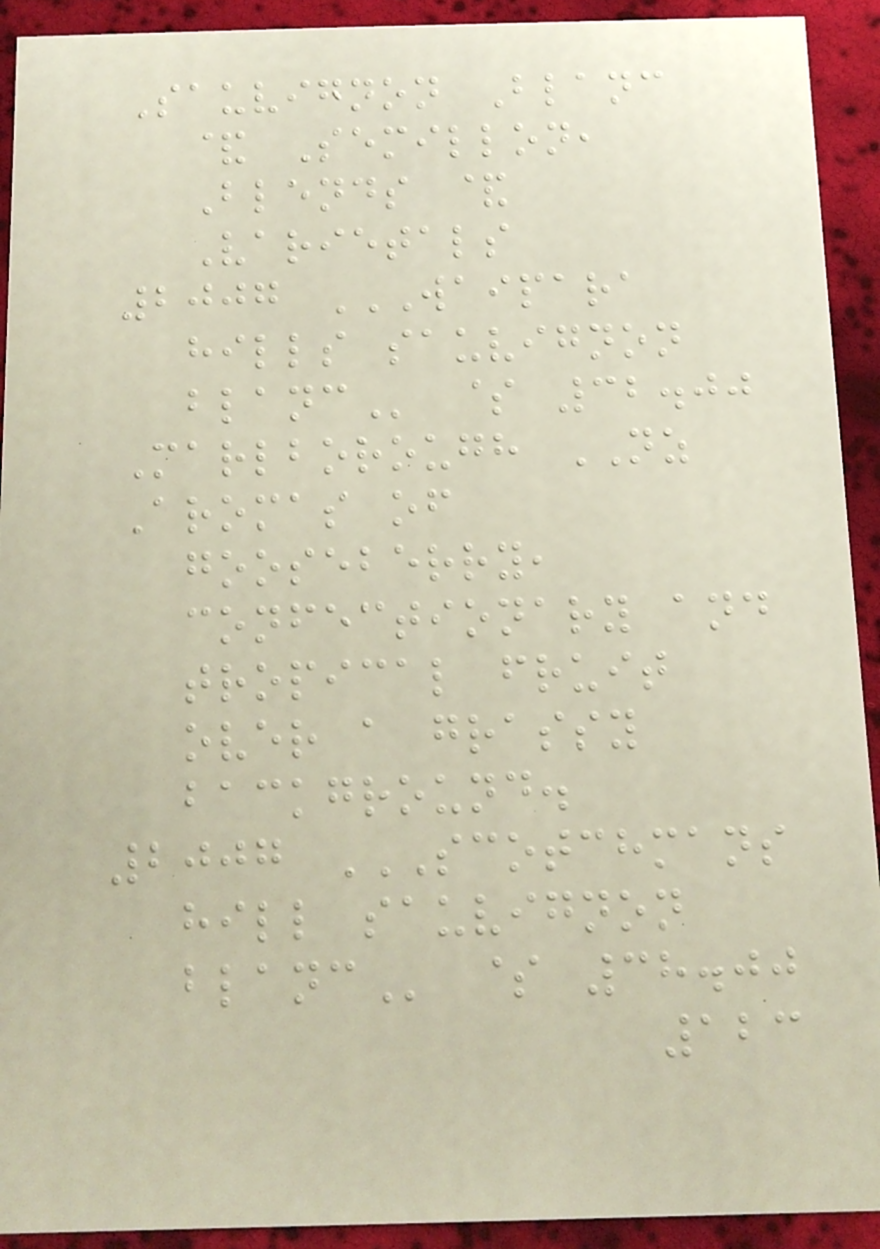Sauvignon Blanc
& Semillon,
Blends &
Varietals
2007 WAIPARA
HILLS SAUVIGNON
BLANC $ 32.00
Marlborough NZ
Aromas of
gooseberry,
confectionary and
tropical fruit
over a grassy
background.
2007 SCOTCHMANS
HILL SAUVIGNON
BLANC $ 38.00
123
